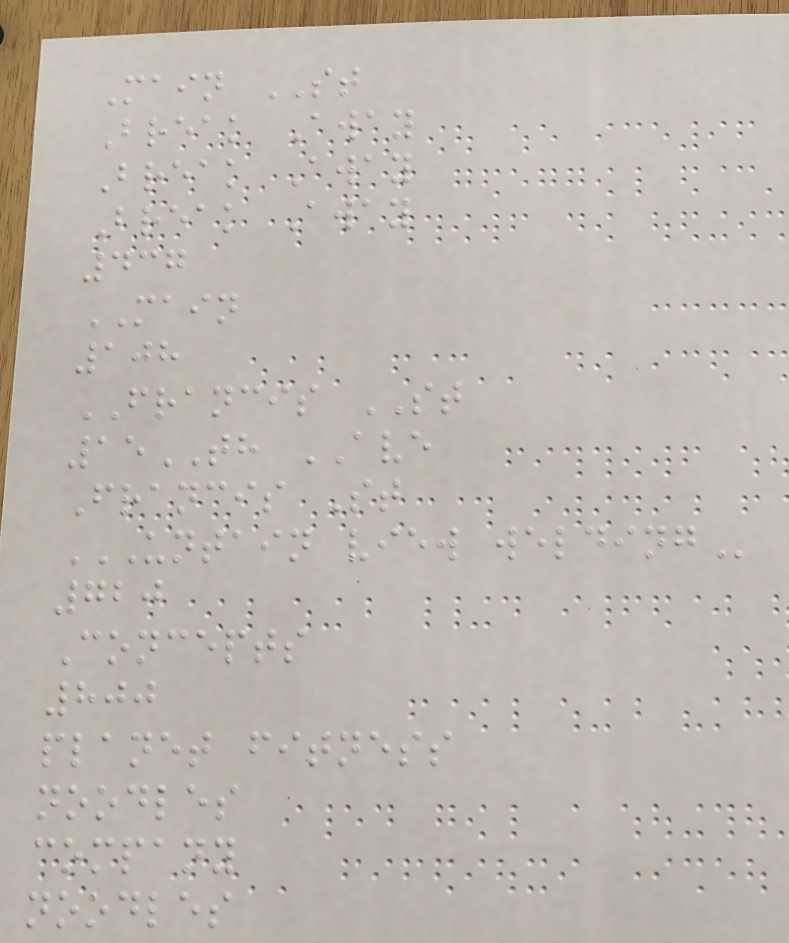Main ST
Break Away
Break Away
Break Away
437
MAIN
108
FRANCIS ST
15TH AVE
Francis St
UNTAIN VIEW WELDING
720
Concepts
800
planet fitness
noodles
company
noodles
